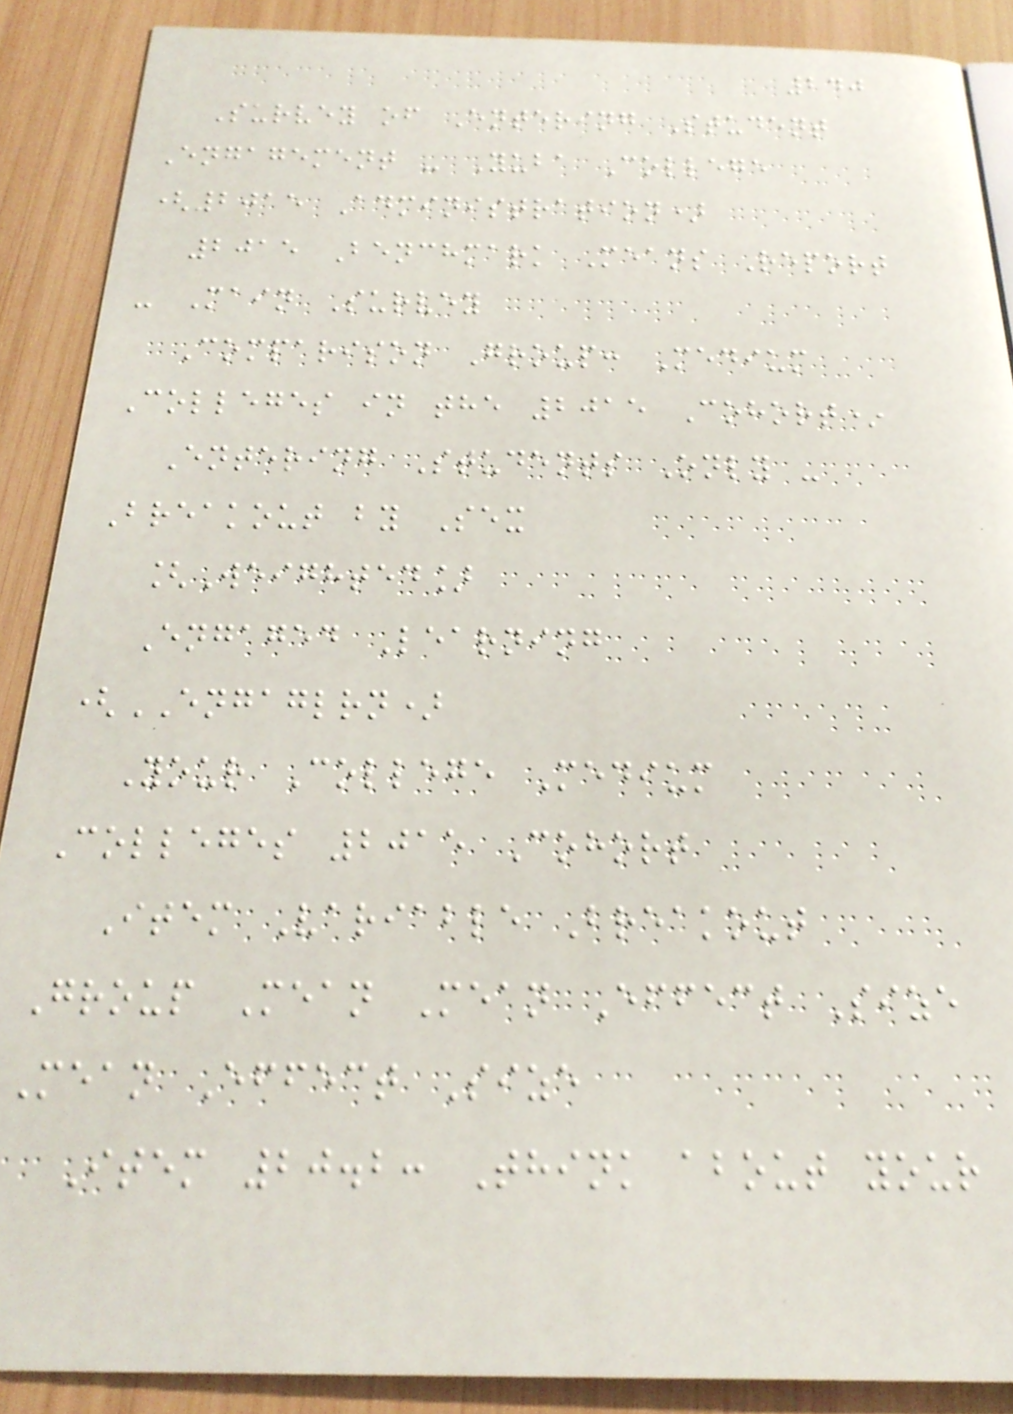240
Survey of Entering Student
Engagement - Yuba College
(2015 Administration)
2015 Benchmark Means Report
- Main Survey
Comparison Group: Medium
Colleges in the 2015 Cohort*
Entering Students Only -
Breakout by Sex
[Weighted]
Engaged Learning
(ENGAGLRN)
Your College Medium
Colleges 2015 Cohort
Item Variable Breakout
Group Mean Mean Effect Size
Mean Effect Size
Item 20.2: Think about your
